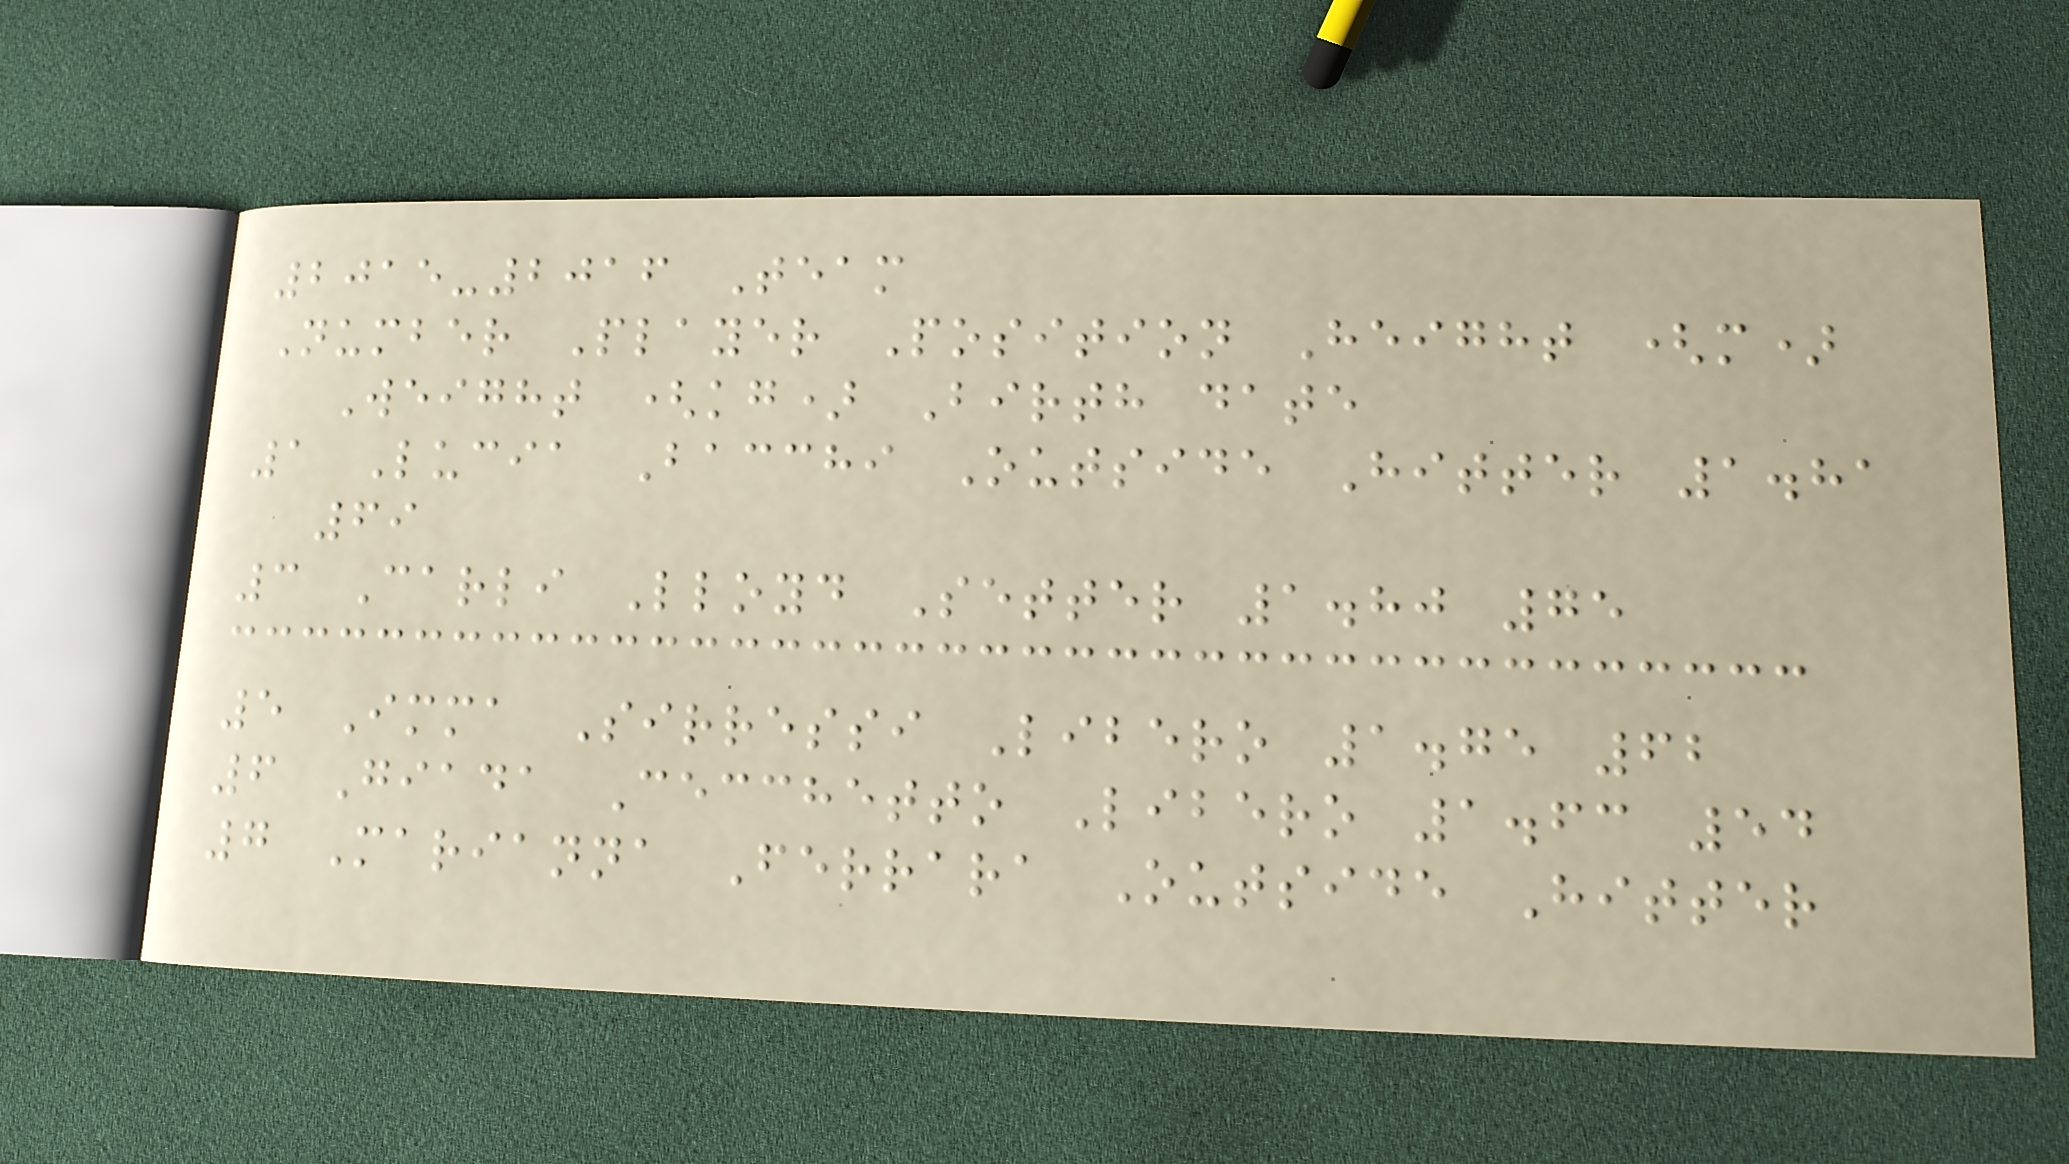2015-2016 Team
Number Player Position Height (m)
Weight (kg) Birth date
1 Lucia Bacchi Outside Hitter 1.81
69
3 Carli Lloyd Setter 1.80 75
5 Imma Sirressi Libero 1.75 62
6 Giada Cecchetto Libero 1.63 54
7 Marianna Ferrara Outside Hitter
